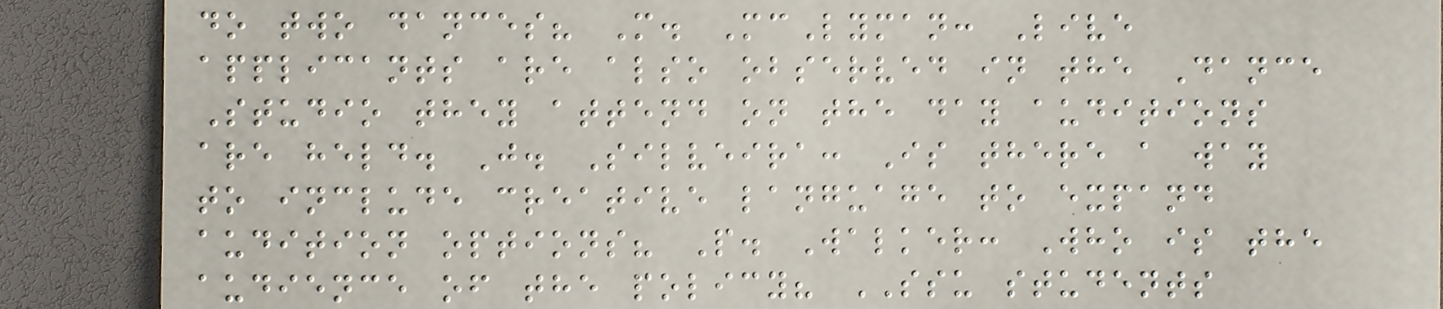do two dances? M. McLyman: Live
applicants are also observed in the Dance
Studio they attend on the day auditions
are held. J. Silveira: Is there a way
to include creative language to expand
audition options? P. Walker: Who is the
audience of the policy? SSU students
